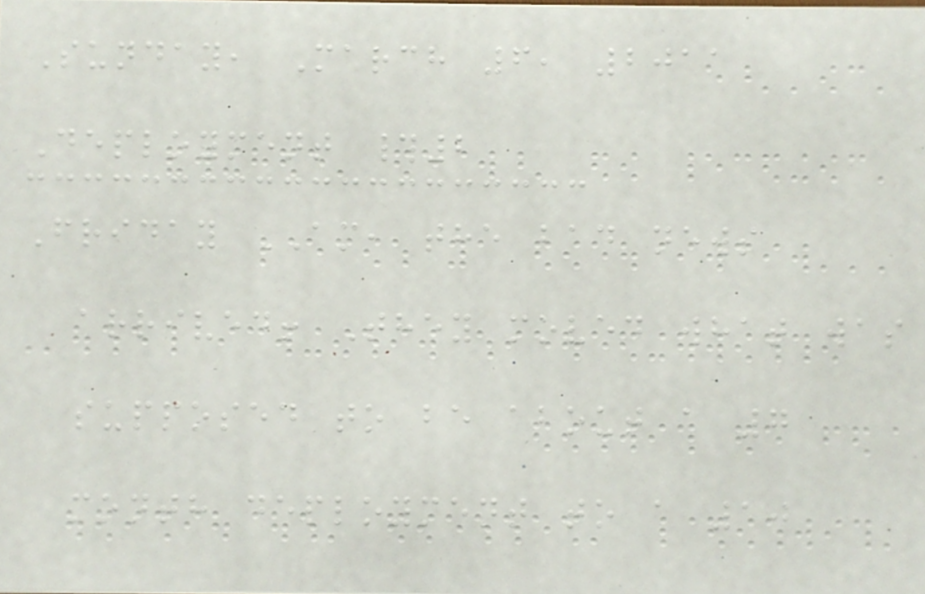Sunday, March 6, 2011
Deployment #2
Friday AM, the bad news
arrived! They moved what was
supposed to be about a 7
month deployment to a 10
